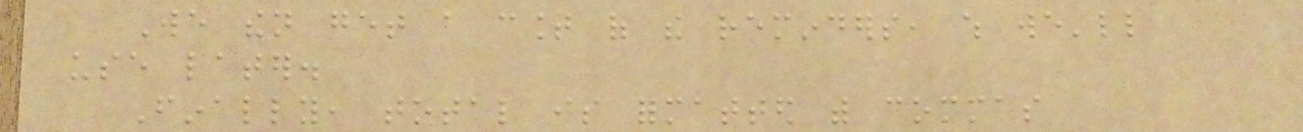We then get a count of the reminders, which we'll
use later.
Finally, total is formatted with commas
